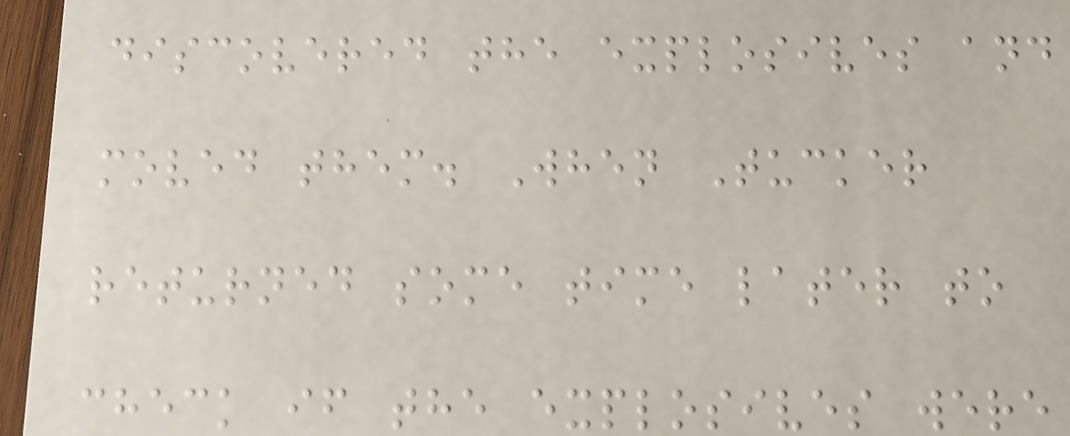discovered the explosives and
moved them. When Tucker
returned some time later to
check if the explosives were
